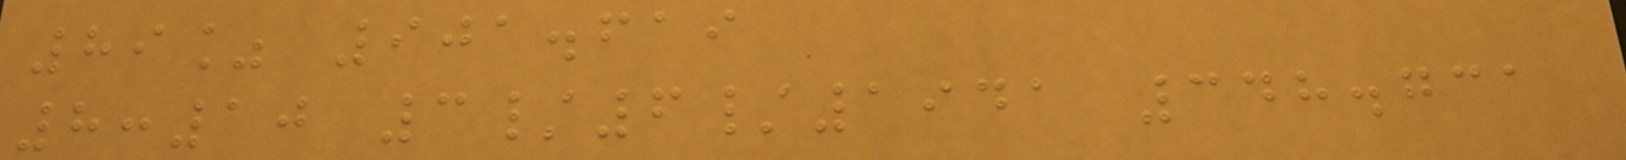89% 901.619
8:10 3/6/1941 348.731
